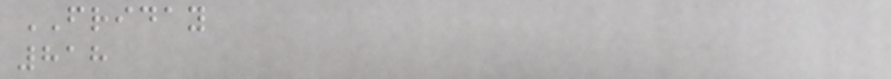FRIDAY
818
